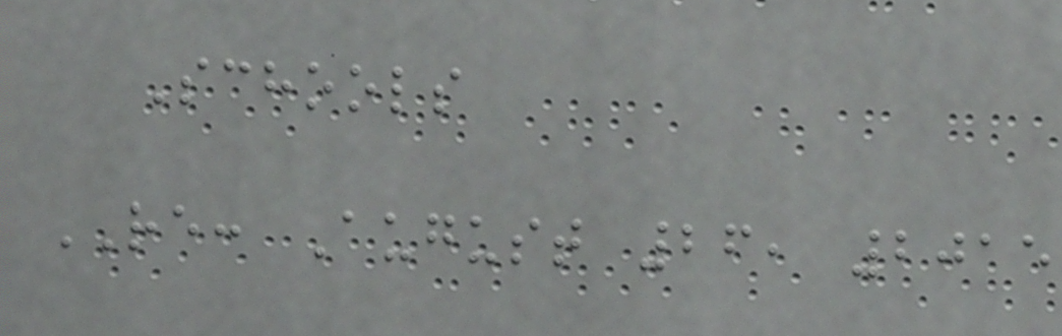Schools
RE: August 26, 2015
